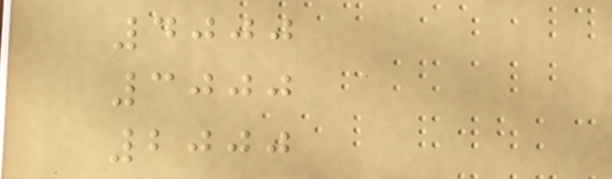4000
3000
2000
